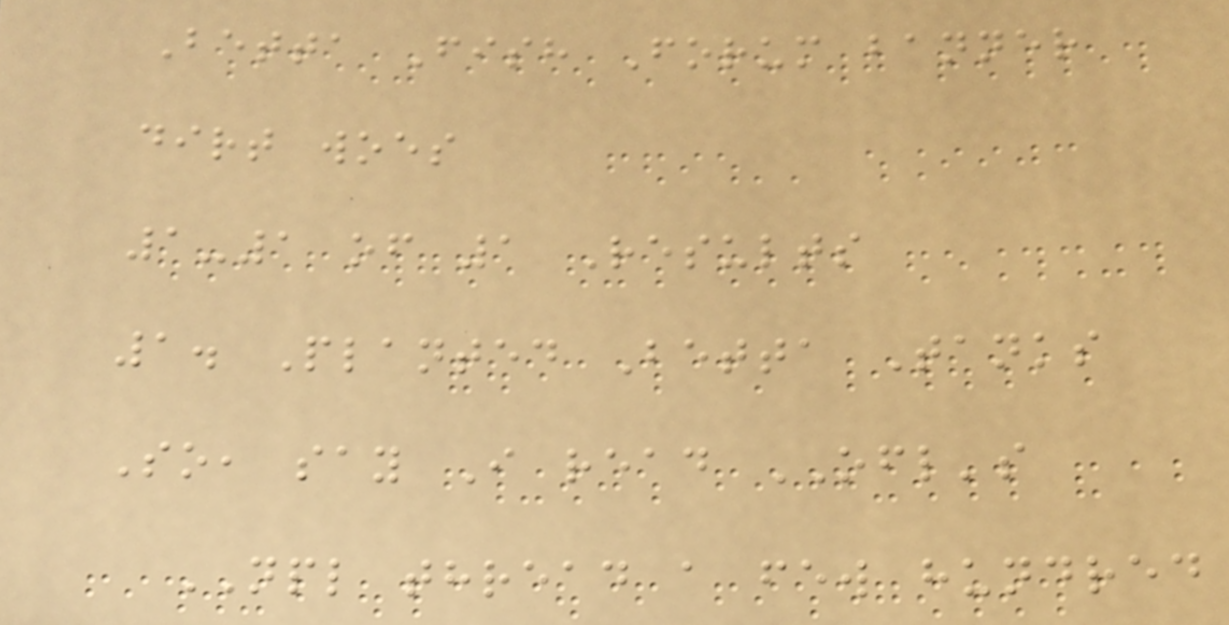Betta Fish Forum banner
dirt woes
1-1 of 1 Results
1. Planted Betta Tanks
So, say I read OFL's
NPL thread a few hundred
